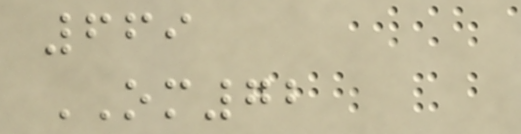669
OM72
